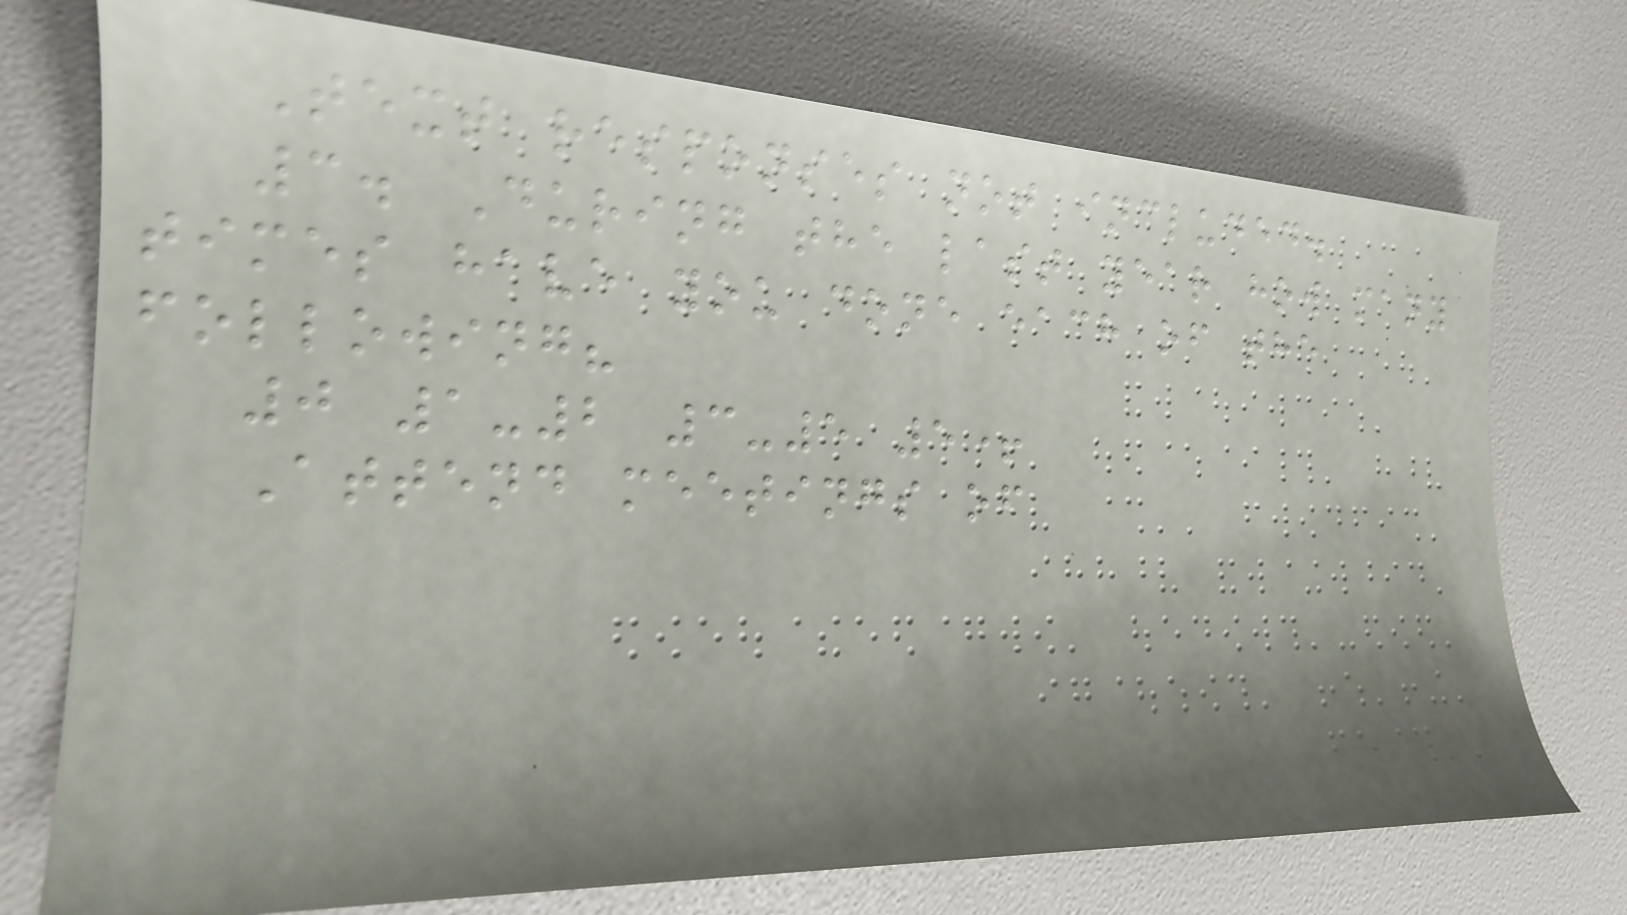Text responses not included.
3. During the last year how many
times have you done each of the
following?
0 1-2 3-5 5+
Attend meetings of
